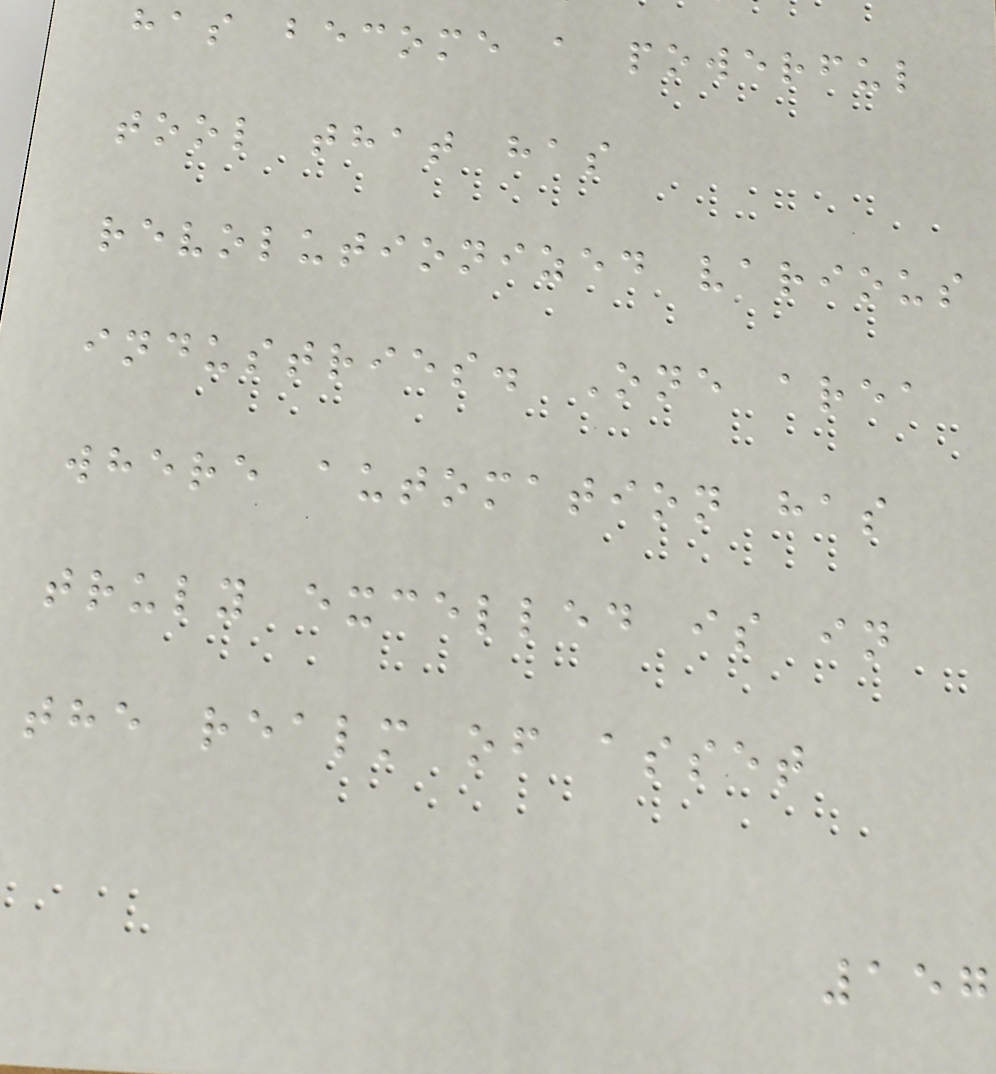has become a powerful
tool that has
revolutionized various
industries. One area
where automation has
truly excelled is in
the realm of asset
157
